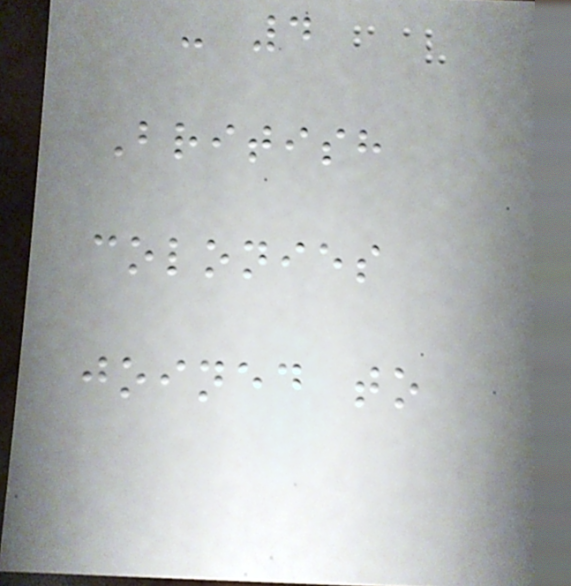- 4
British
colonies
joined to
